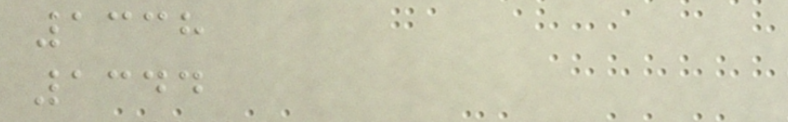1338
1344
